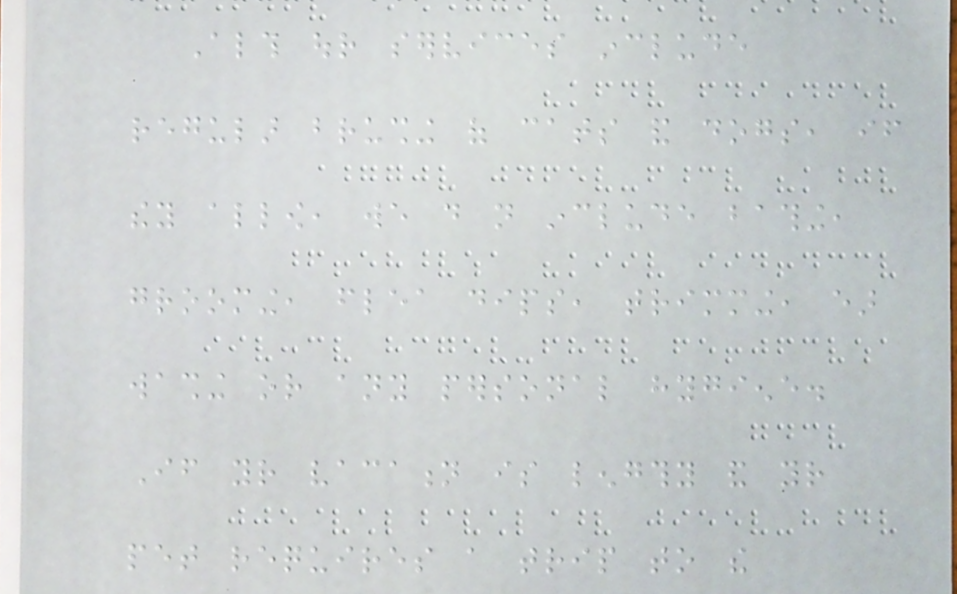Although our services include
regular brushing of cats and dogs, if
they allow, we do not include bathing,
grooming, flea dips, trimming, ear
washing or any personal hygiene.
If your vacation is lengthy and your
pet requires a trip to the
